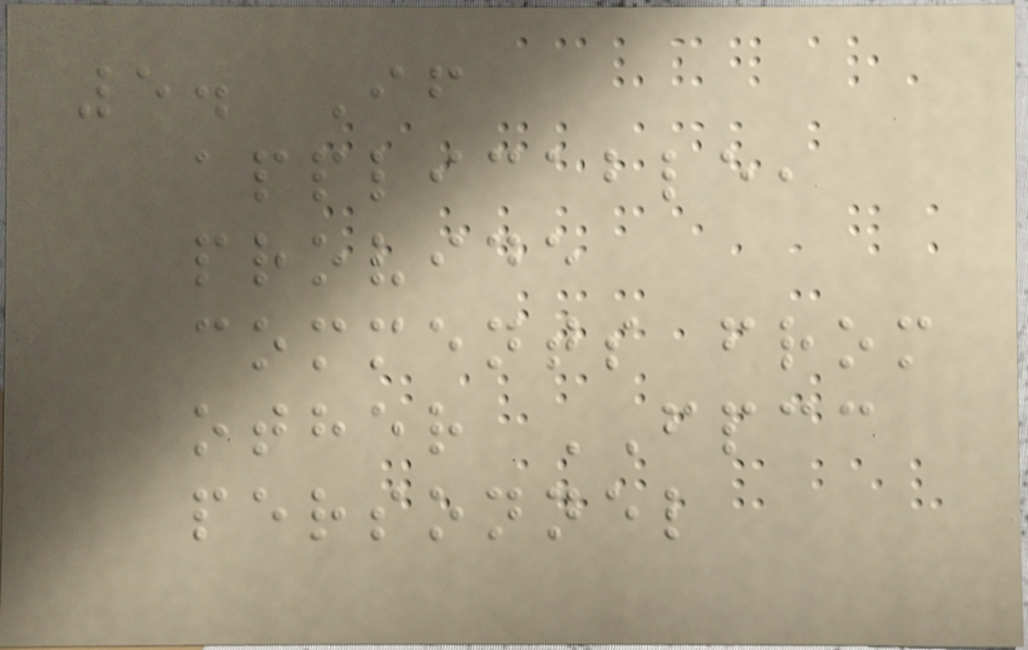5. If
applicable,
provide
comments from
other FPCC
personnel
